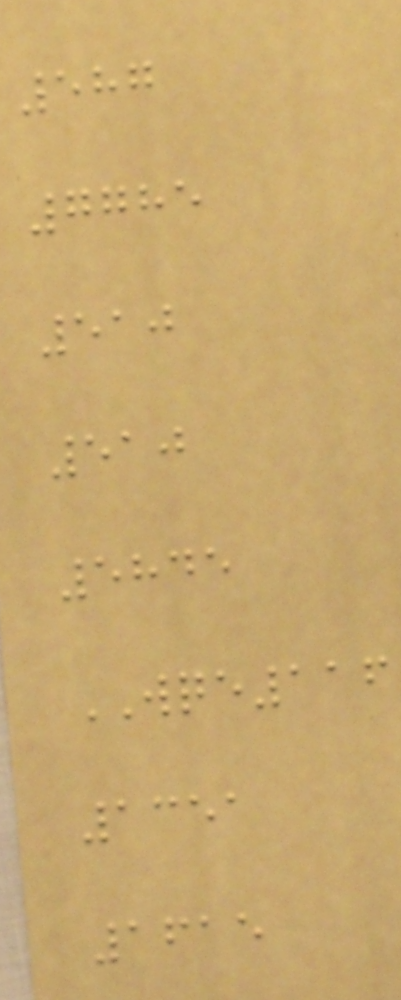587
7785
510
510
5845
WQE116
1351
1615
